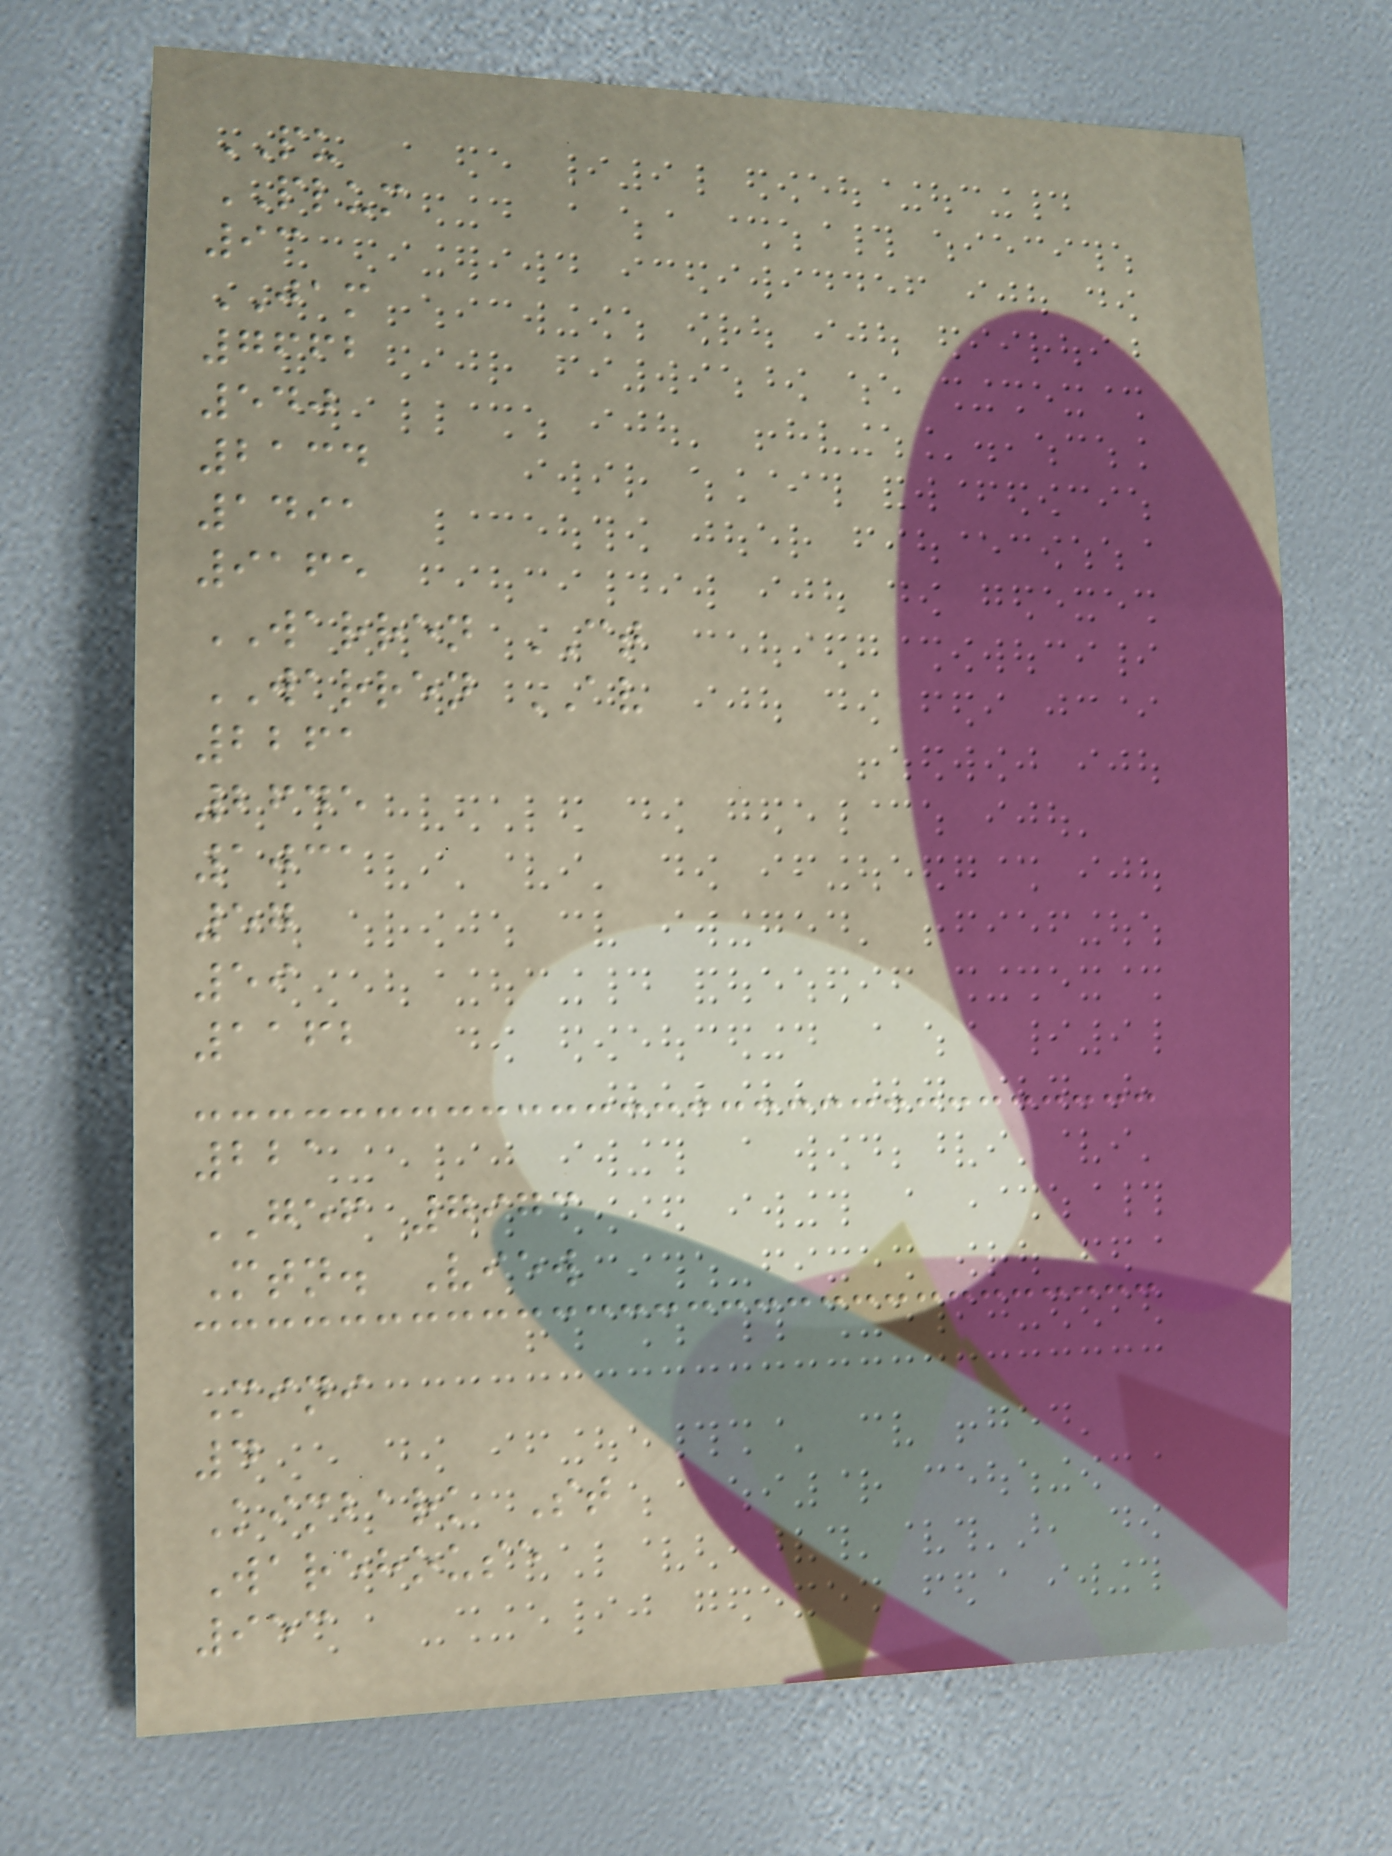PU
PLUM
93
JAM
7662
540
2134
1491
9165
WARREN CT
WARREN AV
2261
2645
1031
57
59
1162
221
GEF 7973
Mtn. View
Mini
4
Kimbark St
Warehouse
953
